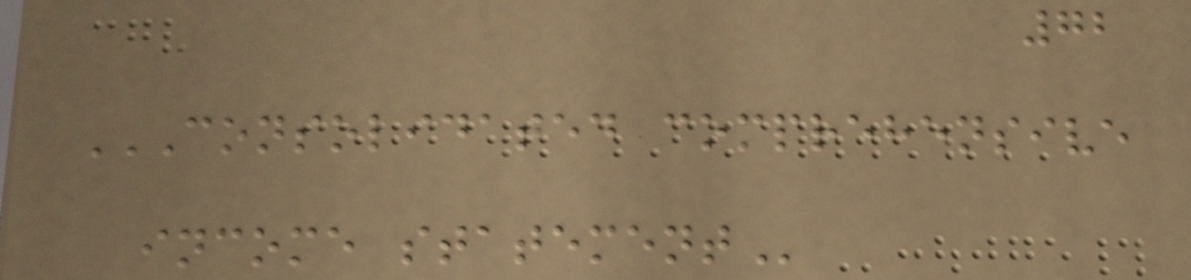72
CONSOLIDATED COMPREHENSIVE
INCOME STATEMENT
